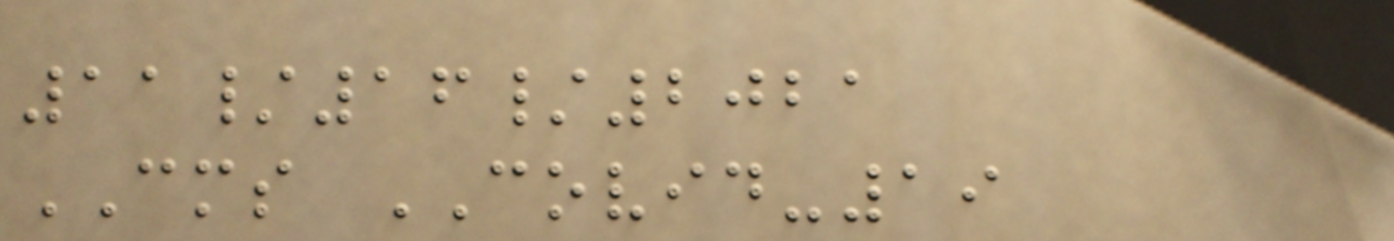11/16/2021
CMS COVID-19
